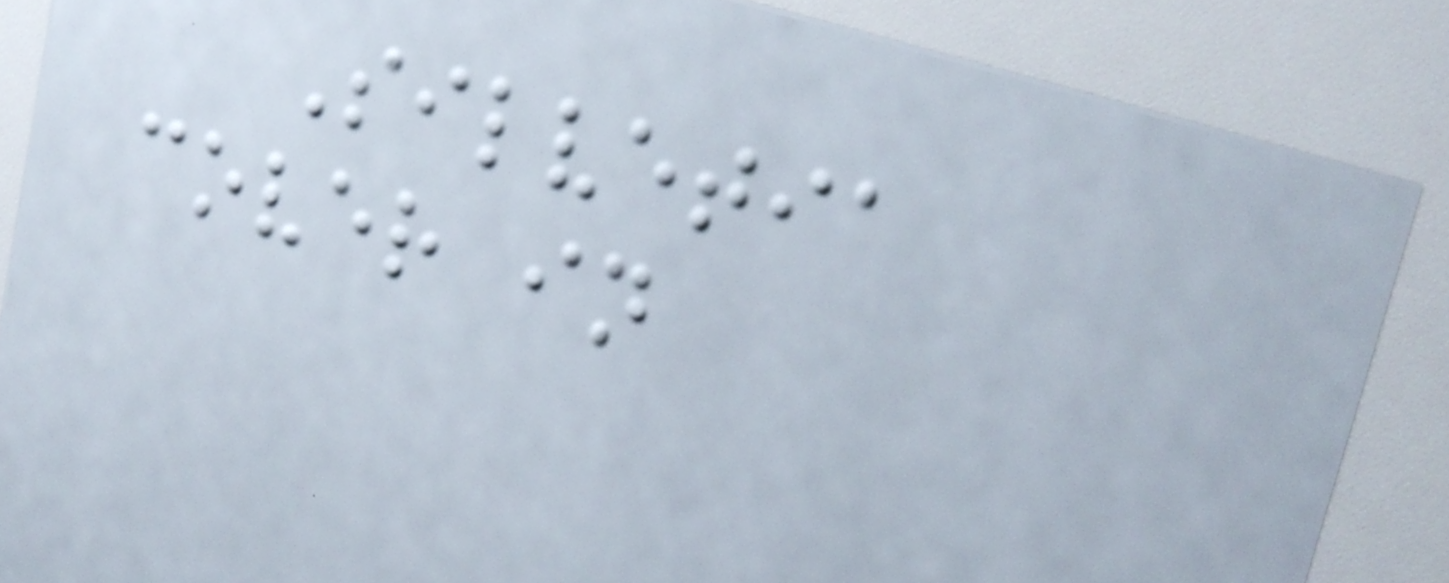Silvetia
cover in
